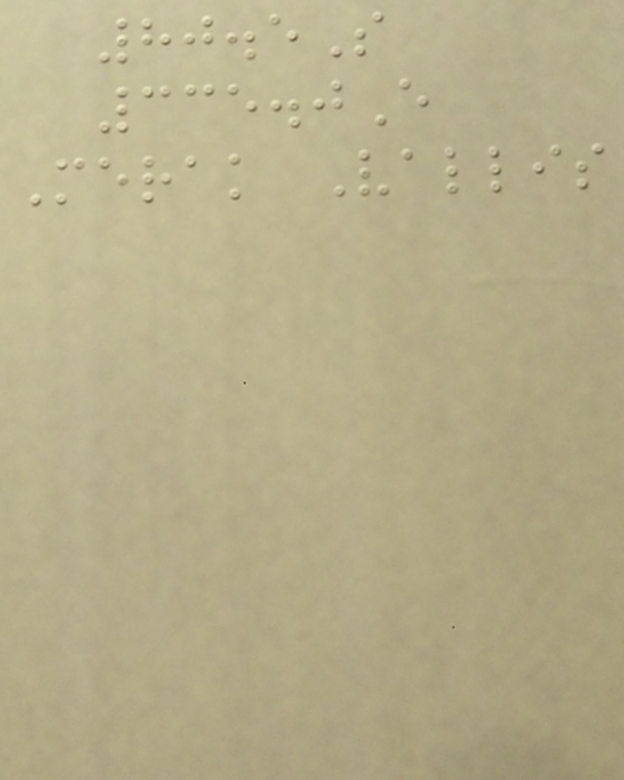80.5S
335.0E
Merak Vallis
